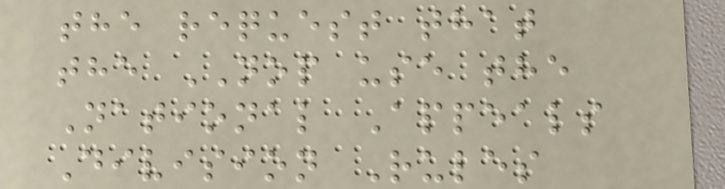the request that
the NOP use the
National Appeals
Division Rules
